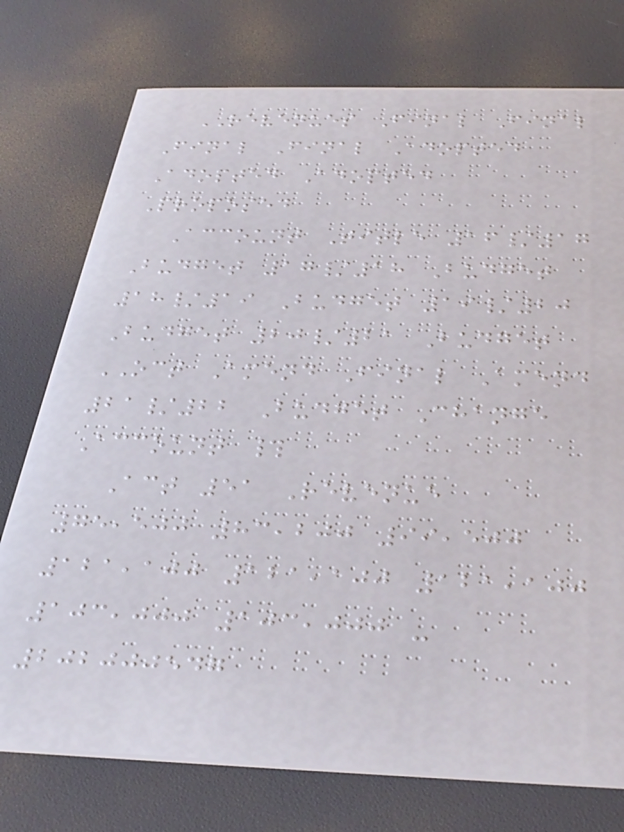REVENUES Final Final
Final Final Adopted
Adopted Adopted
Proposed
Account Title 16/17
Budget 17/18 Budget
18/19 Budget 19/20
Budget 20/21 Budget
OCT Amend Final Amend
21/22 Budget Change
Account #
Act 51 Revenue
75,500 83,200 99,500
121,100 121,100 121,100
103,000 103,000 -
202000547
